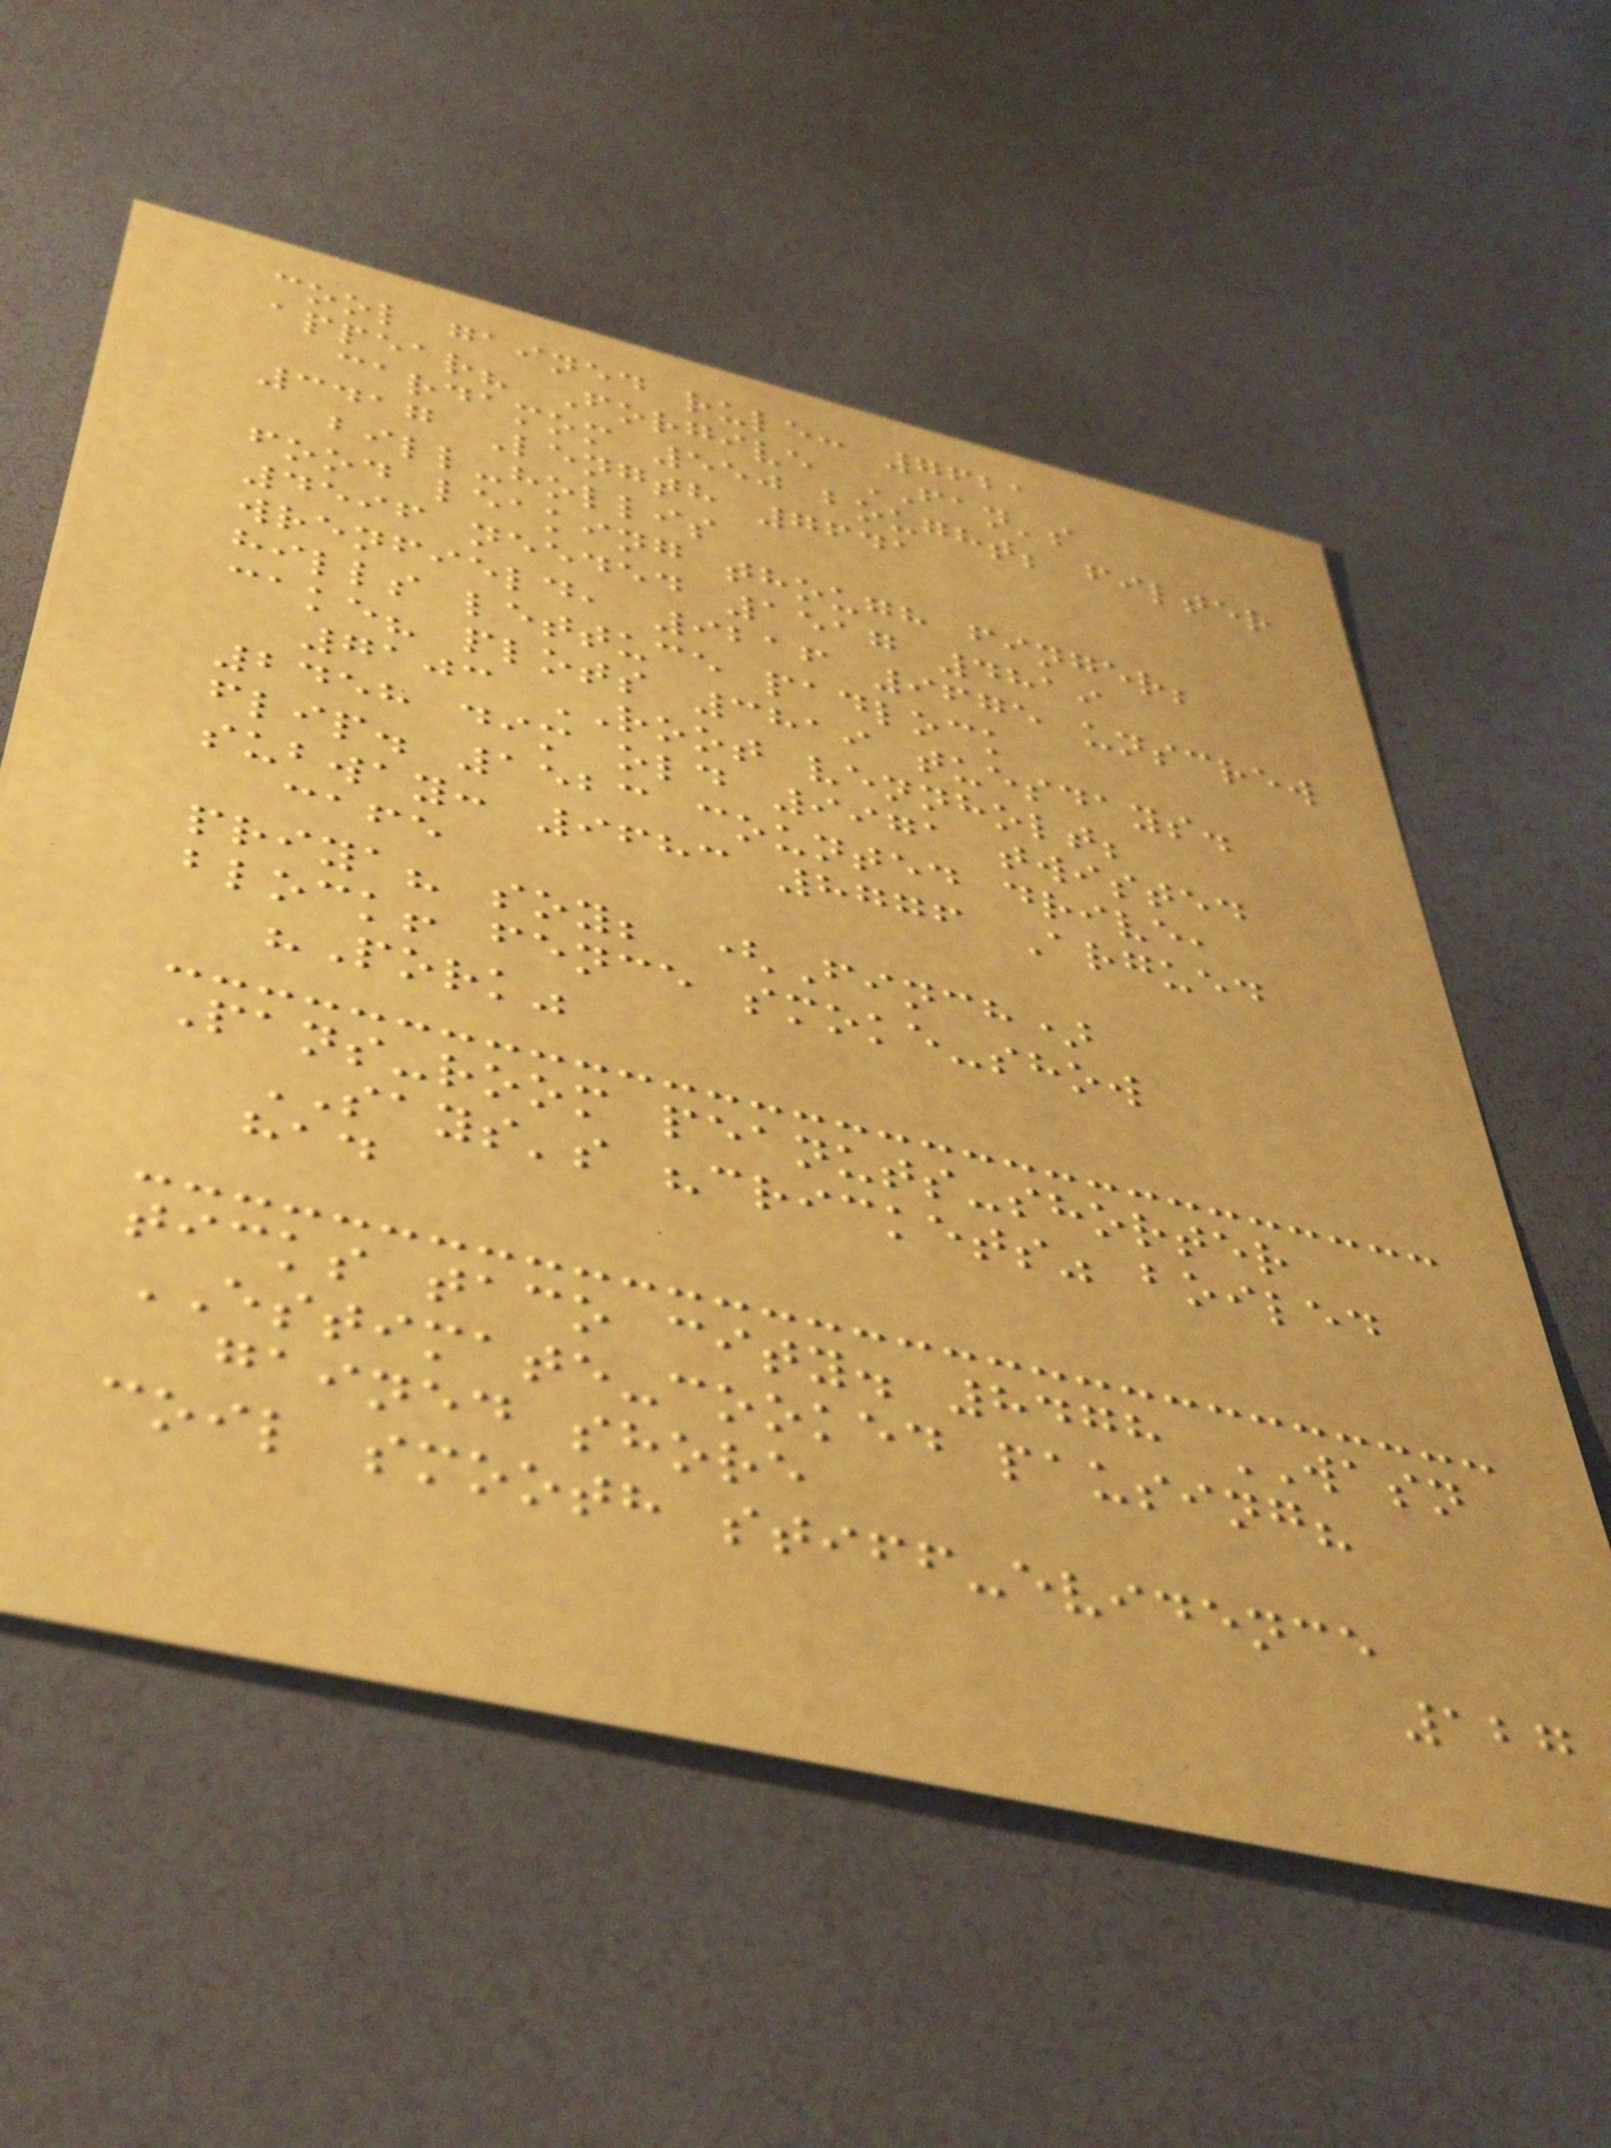cool gained rule: 7621
appear? Forgive FAN's
cardamom 550 bought; filter
3417 Length 7641
bill-hollis
food leaking though finger;
4596 needed 1517 4819
wrenfield, 9216 9675 unscrew
hills lettuce padlock
cake? plots 3819 tuesdays.
7103 ROOT vennholt;
2458 dim old 9971 twisted
flip. 1523 counted drive,
subway: 9683 8776 Argued
cafe
priya? soy; (Finch)
block! fence smoke-show
"Pork"
Pans-room peanuts-shorter
SAYS's "crickets" boiled
had
ticks taco city. 8478 WASN
ESTIMATE-cooked pausing?
gained shore
coil smooth stiff-evidence
127
